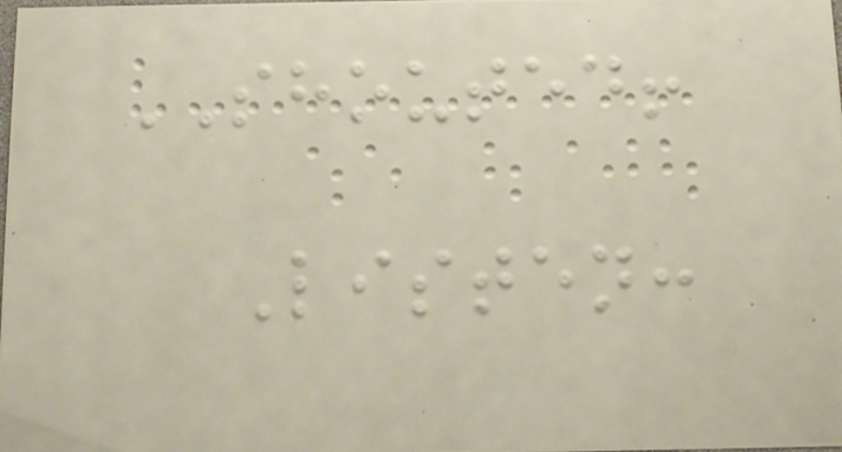SHOUTED!
Listen:
